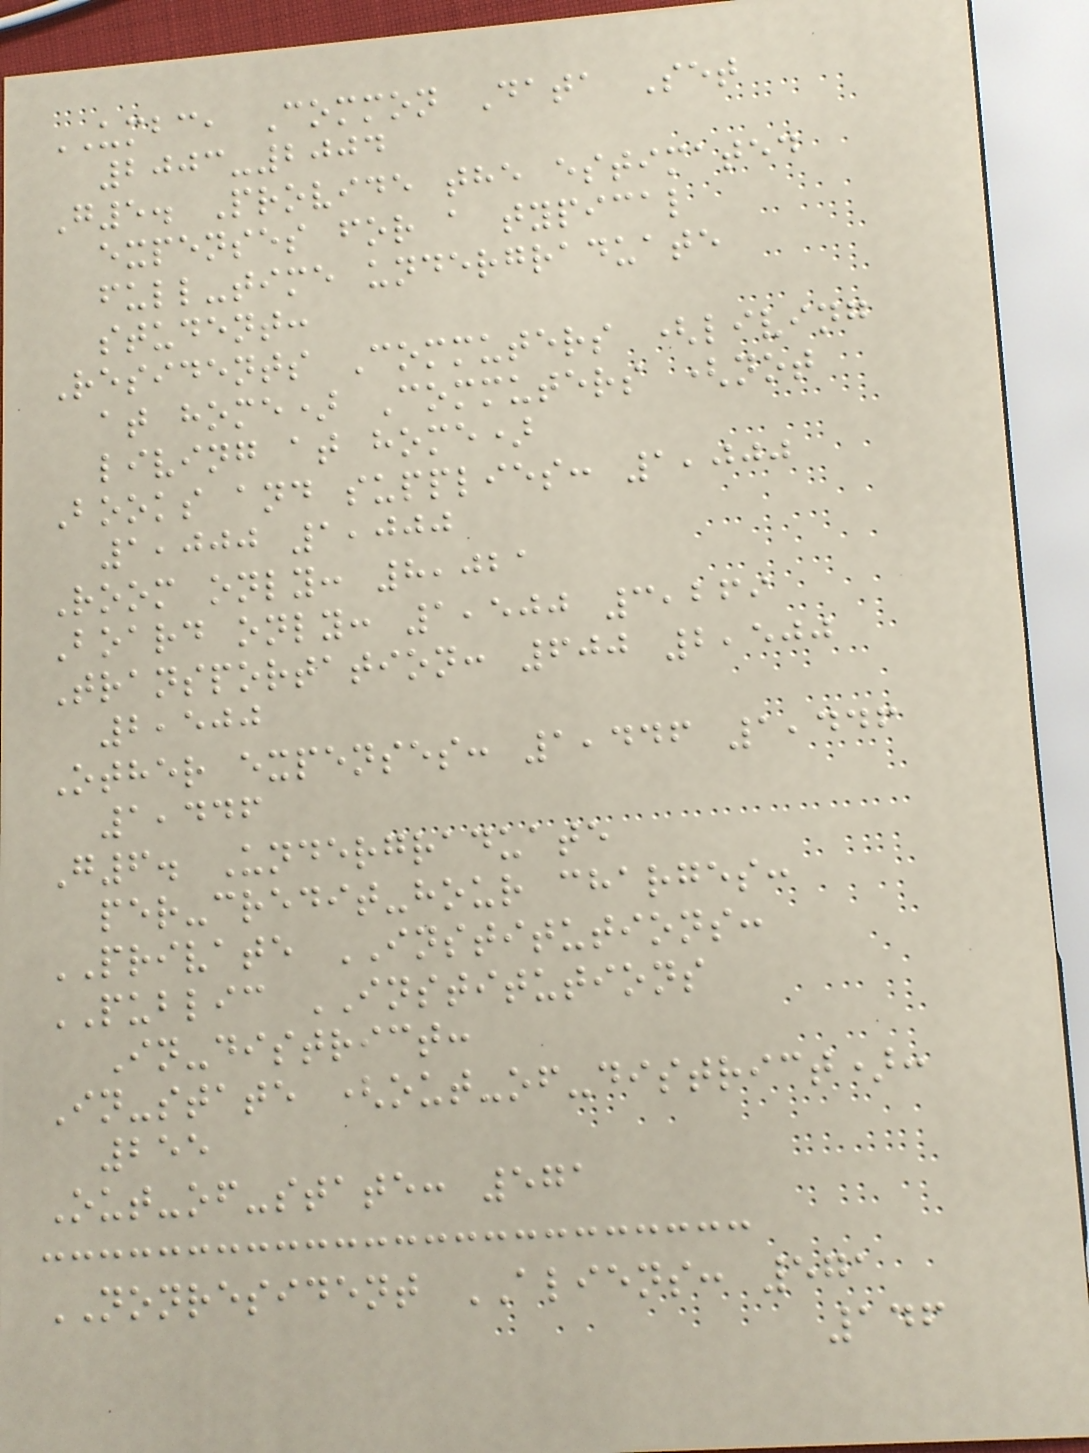UMBC, Common Data Set
2003-2004
G5. Provide the estimated
expenses for a typical
full-time undergraduate
student:
Residents Commuters (living
at home) Commuters (not
living at home)
Books and supplies: 1,000
1,000 1,000
Room only: 8,021
Board only: 1,500 3,269
Transportation: 600 2,500
2,500
Other expenses: 1,446 1,446
1,446
G6. Undergraduate
per-credit-hour charges:
PRIVATE INSTITUTIONS:
PUBLIC INSTITUTIONS
In-district:
In-state (out-of-district):
255
Out-of-state: 571
NONRESIDENT ALIENS: 571
146
